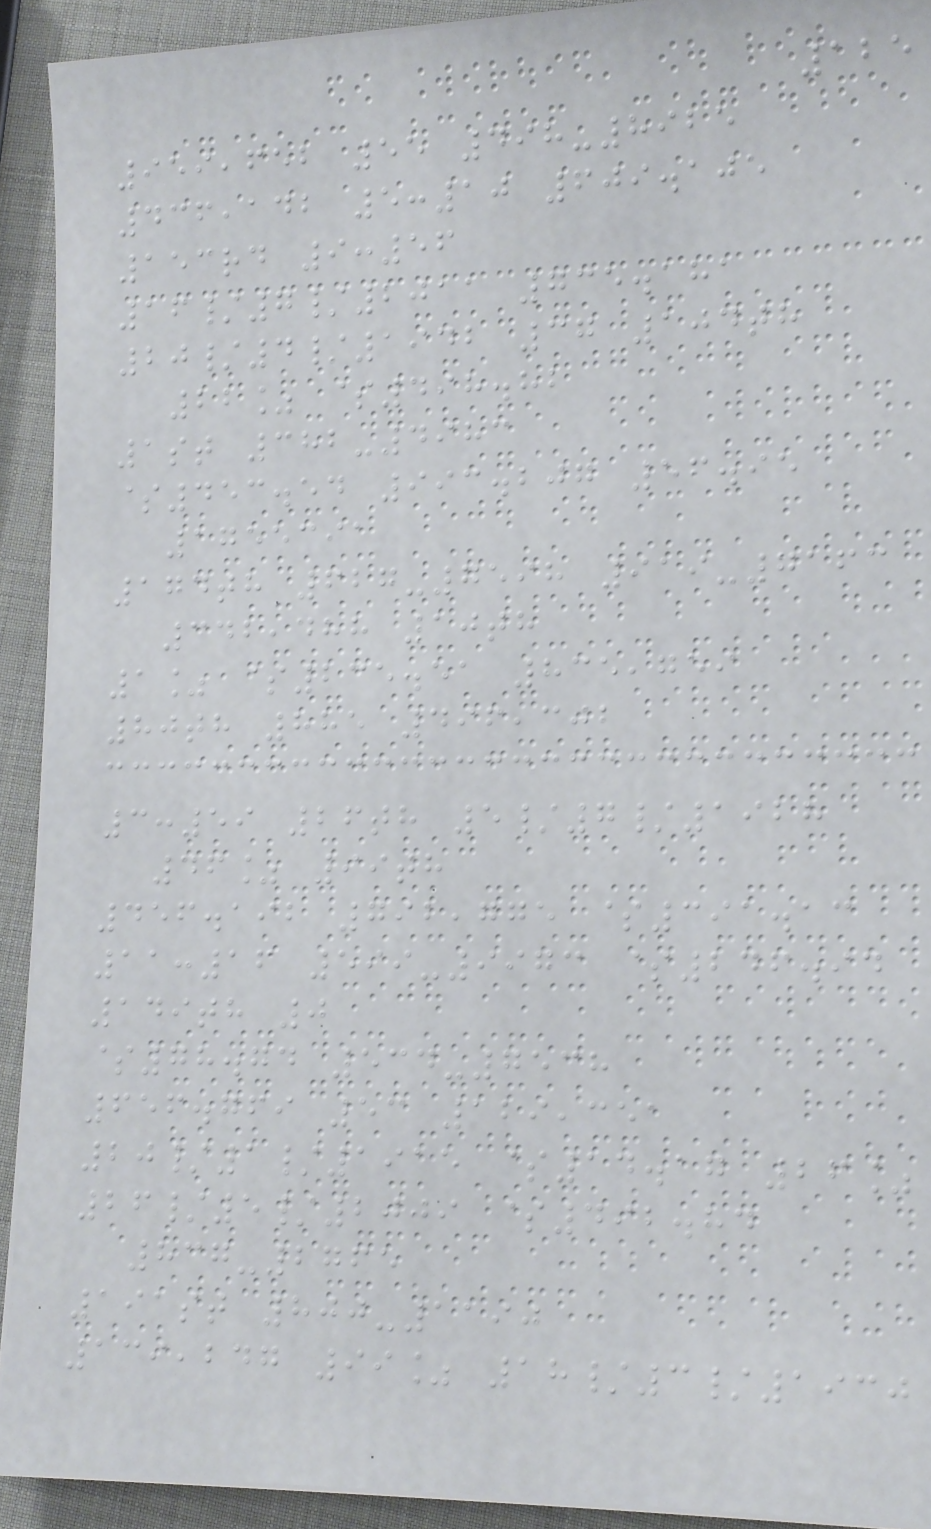125
959,652 55 498-8925
436,142 5:10 609.105
153rd 9:56
16/7/2011 735.181
20/4/1942 37 104th
22% $498.82
1st 382-4983
$453.54 993.207 56.95
1755391
174th 627-7598 919-7163
342,488 10th
1% $235.51 835,759
80th 885 496,302
3:59 26th 5/7/1928
46% 99th
456.192 792,775 $391.13
11:16 599-9973 $246.94
149th 0
$78.74 534-7538
656.769 53 129,351
20/1/1915 $14.17 26%
26/5/2009 $492.84
837-2765
191st 800-1190
139,247 99% 18/3/1930
